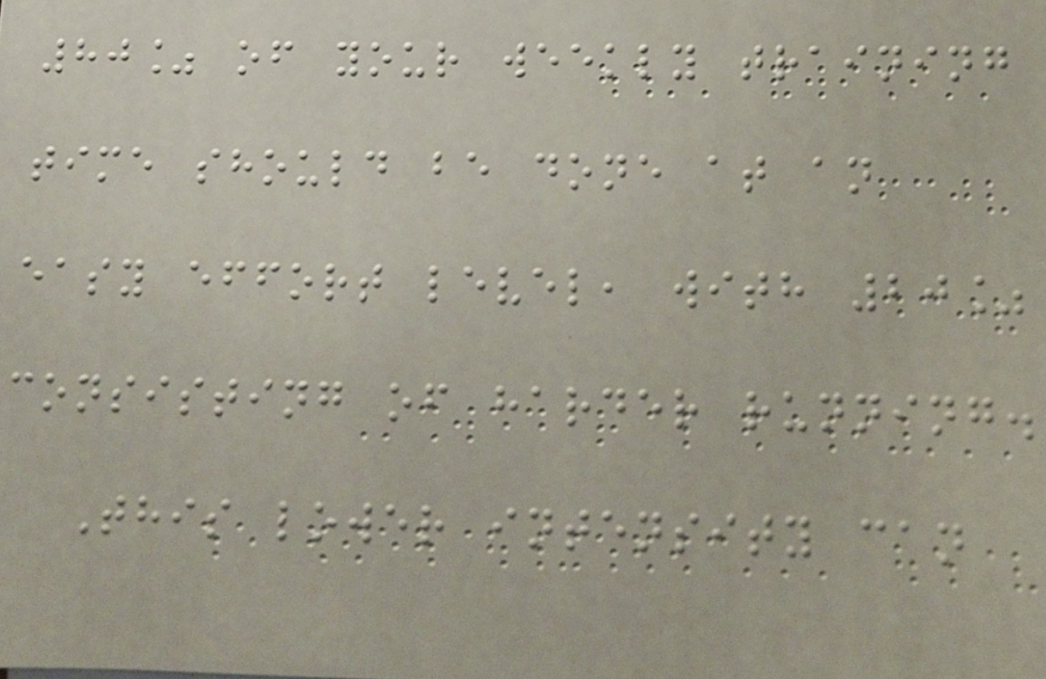80% of your weekly training
time should be done at an
easy effort level, with 20%
consisting of harder running.
This lower intensity can
